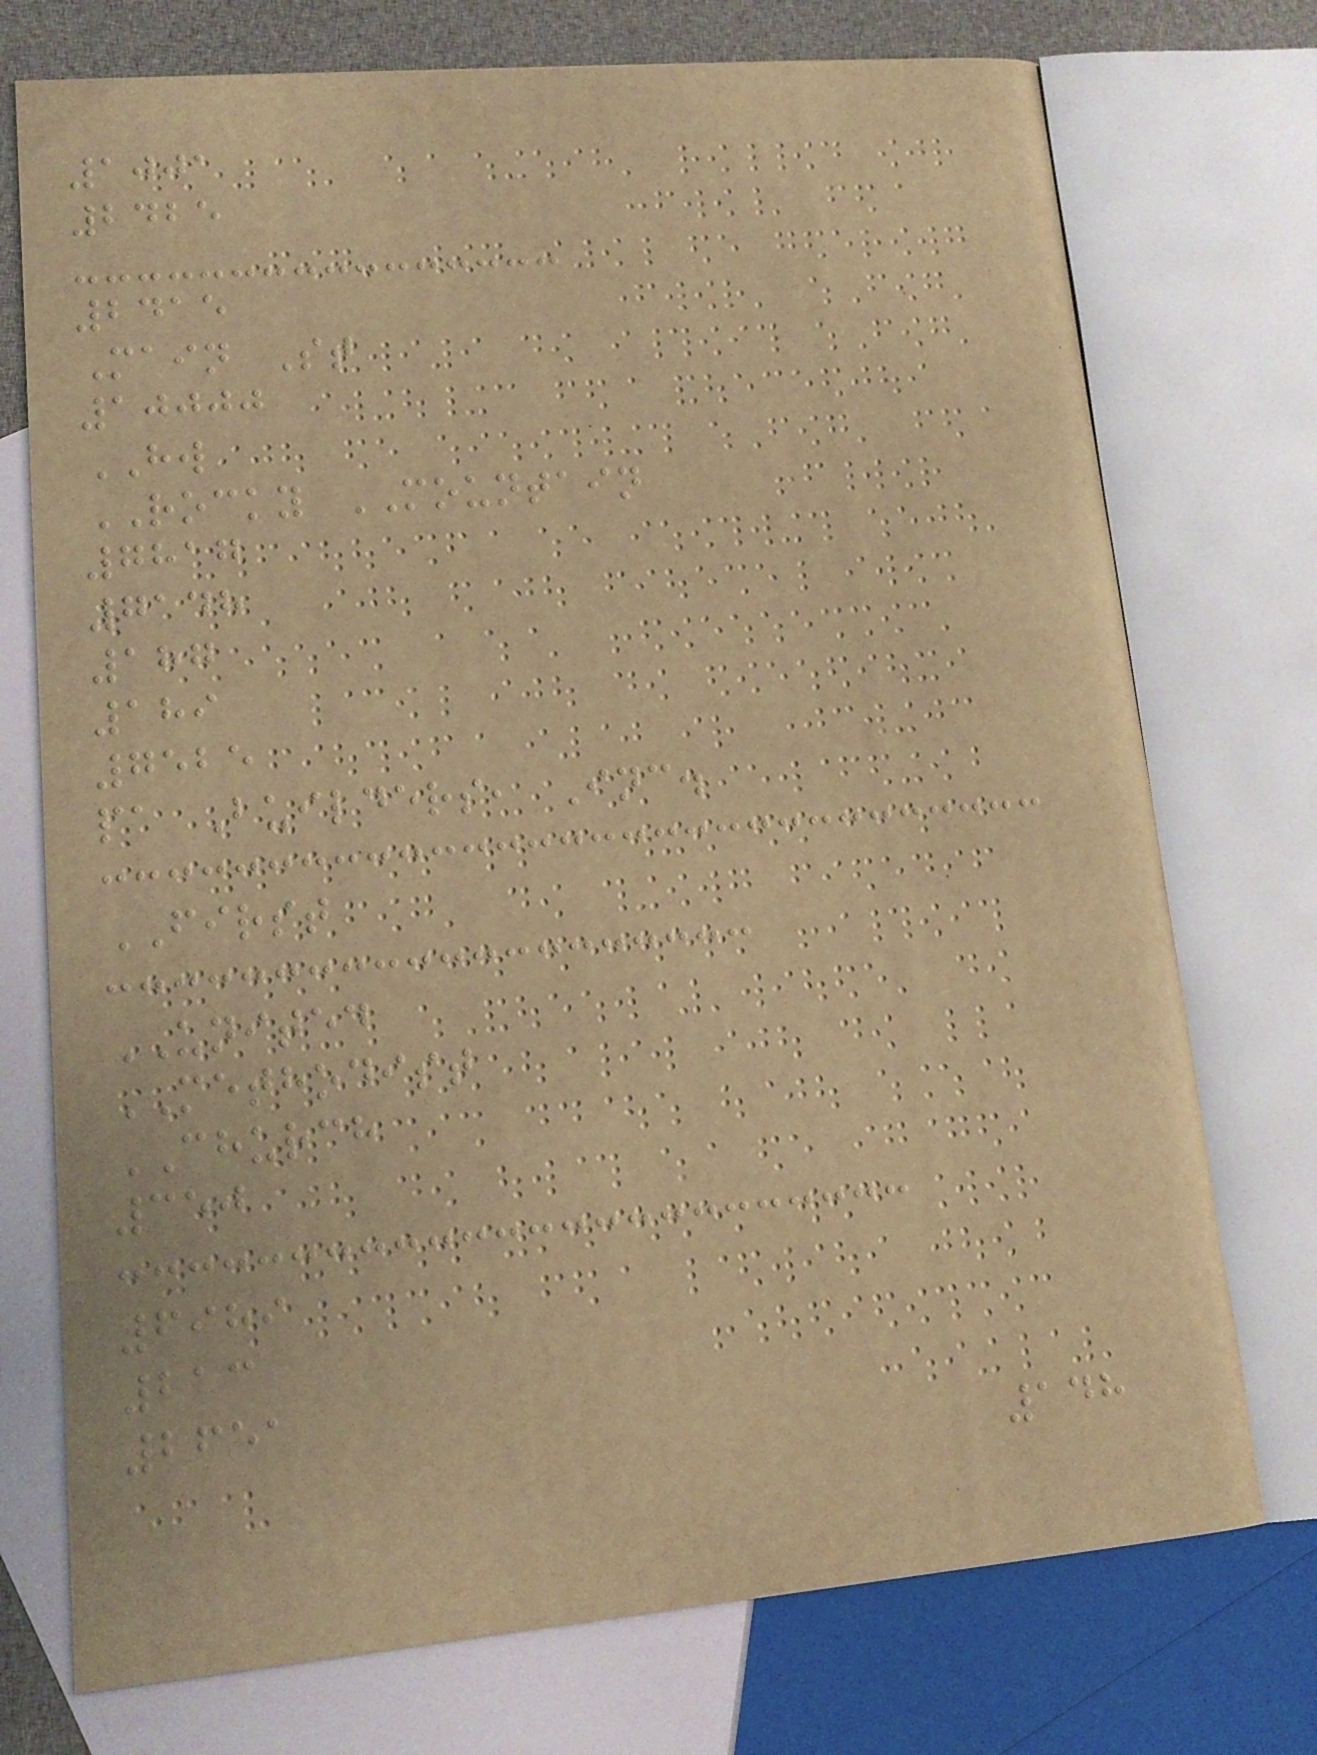1001
2425
2415
Main St
10000
HW
ROCKY MOUNTAIN
7817
7148
187
189
7525
pa Builders, Inc.
FIRST
UNITED
METHODIST
CHURCH
350
6989
213
2651
148
